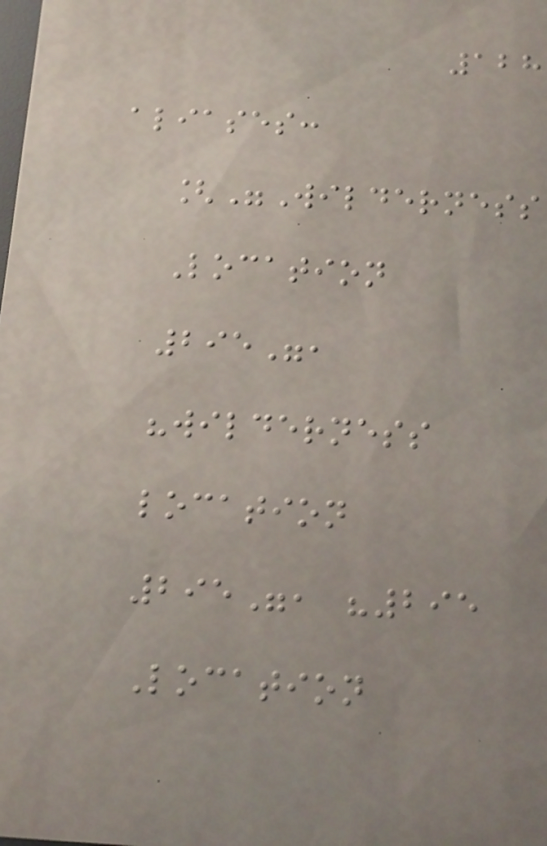128
aliases:
["Wilderness
Location
295",
"wilderness
location
295", "295
Location
